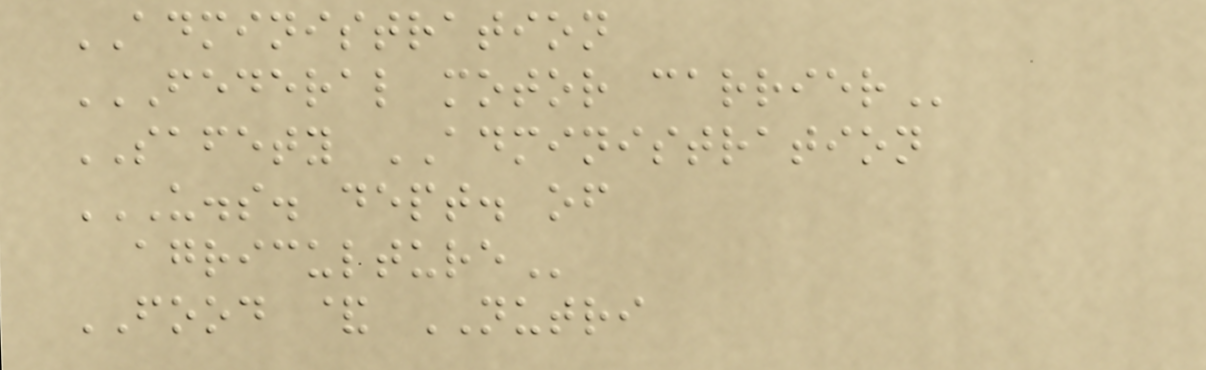ADMINISTRATION
FEDERAL MOTOR CARRIER
SAFETY ADMINISTRATION
U.S. DEPT. OF
AGRICULTURE
FOOD & NUTRI
